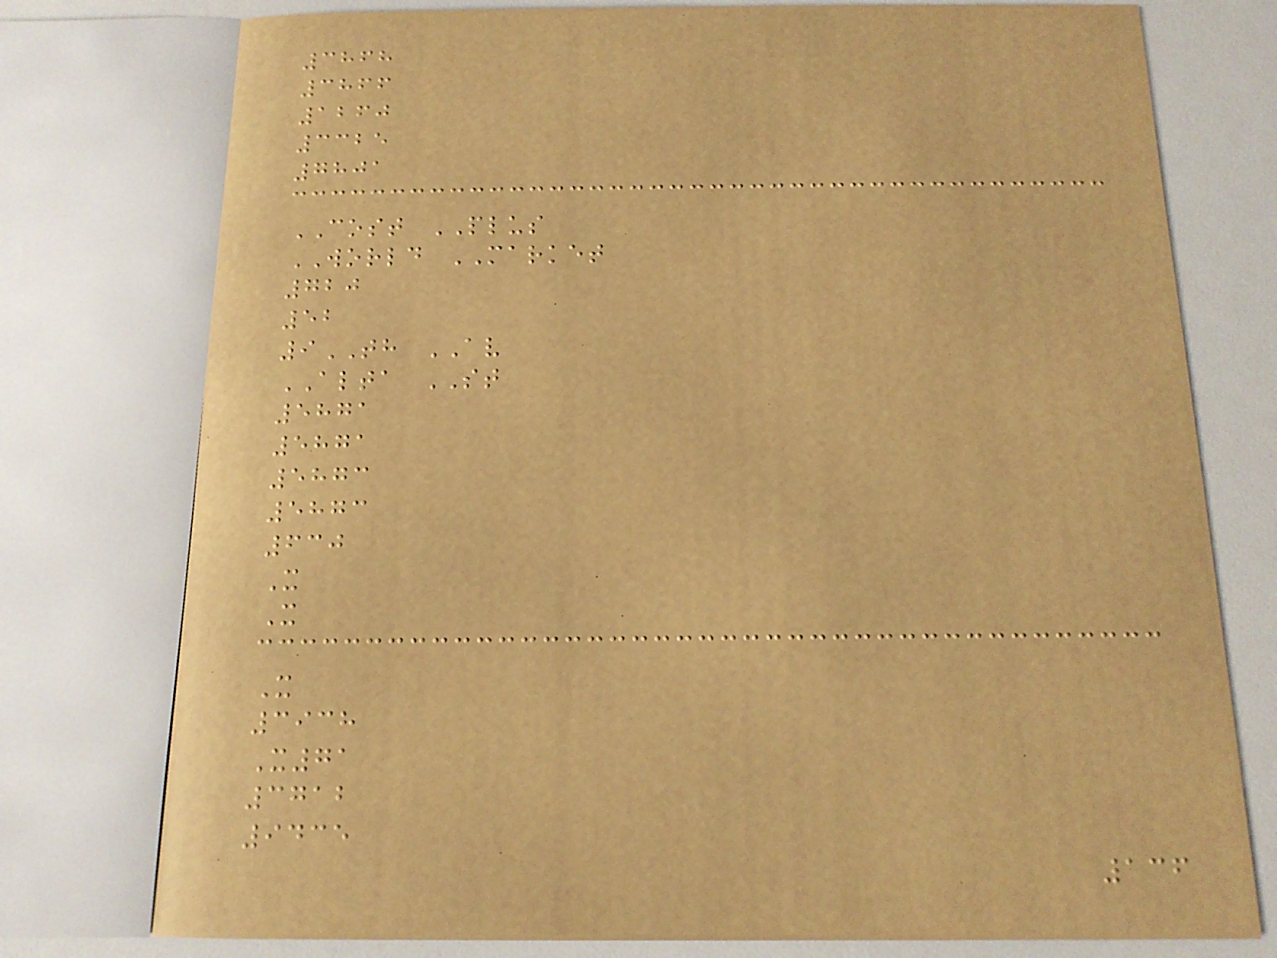3868
3866
1260
3325
7801
COST PLUS
WORLD MARKET
720
52
9TH AV
ALTA ST
5871
5871
5873
5873
630
X
X
X
3938
X71
3712
9435
136
